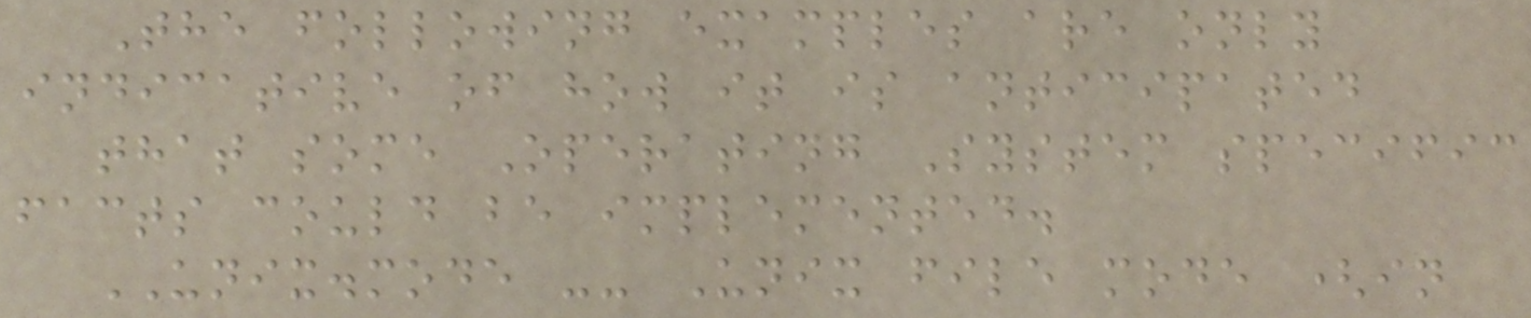The following examples are only
indicative of how it is anticipated
that some Operating System specific
facts could be implemented.
UNIX.mode -- Unix file mode (in
